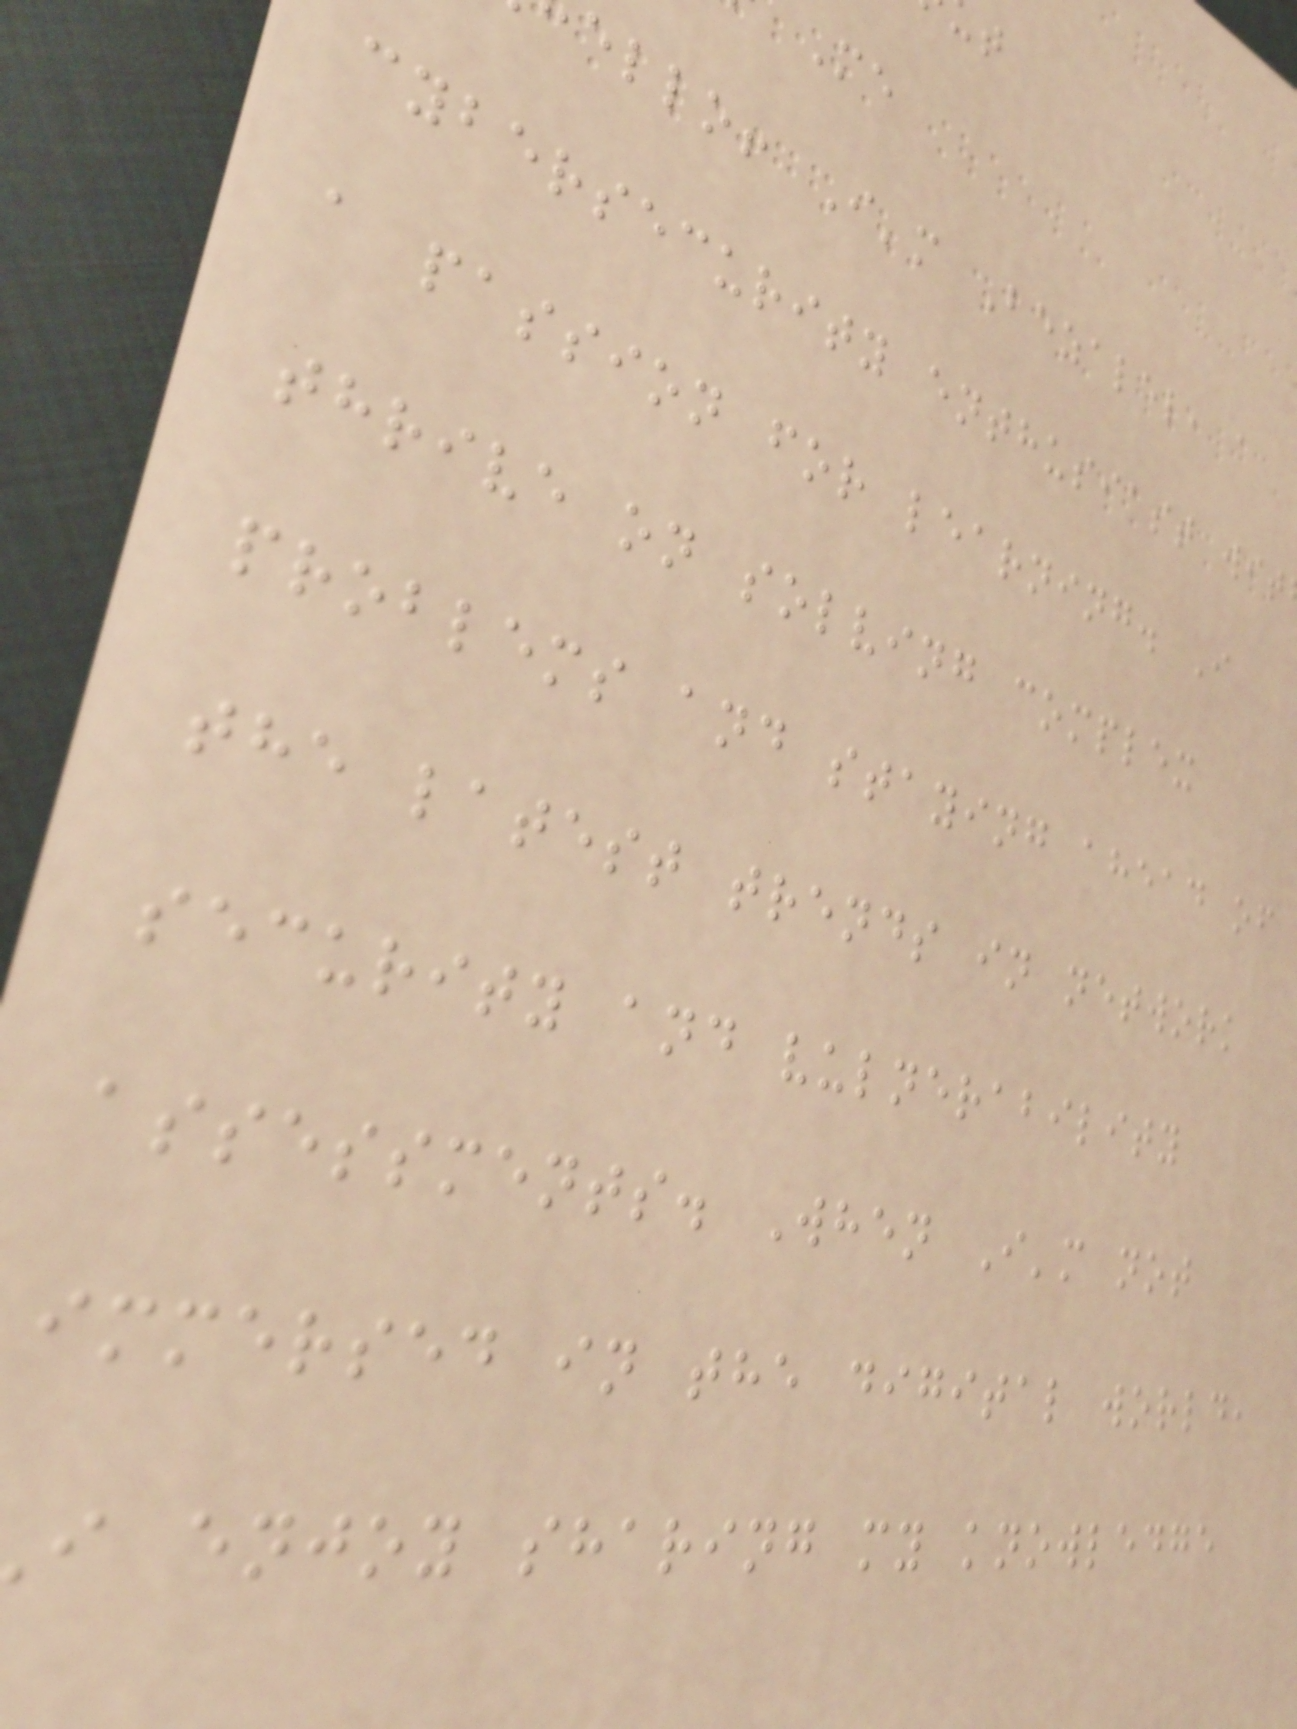ello! I'm Bezalel, a
cybersecurity enthusiast wit
a passion for learning. I
thrive on solving complex
problems and staying ahead of
the latest trends in network
security and vulnerability
assessments. When I'm not
immersed in the digital world,
i enjoy sharing my knowledge
